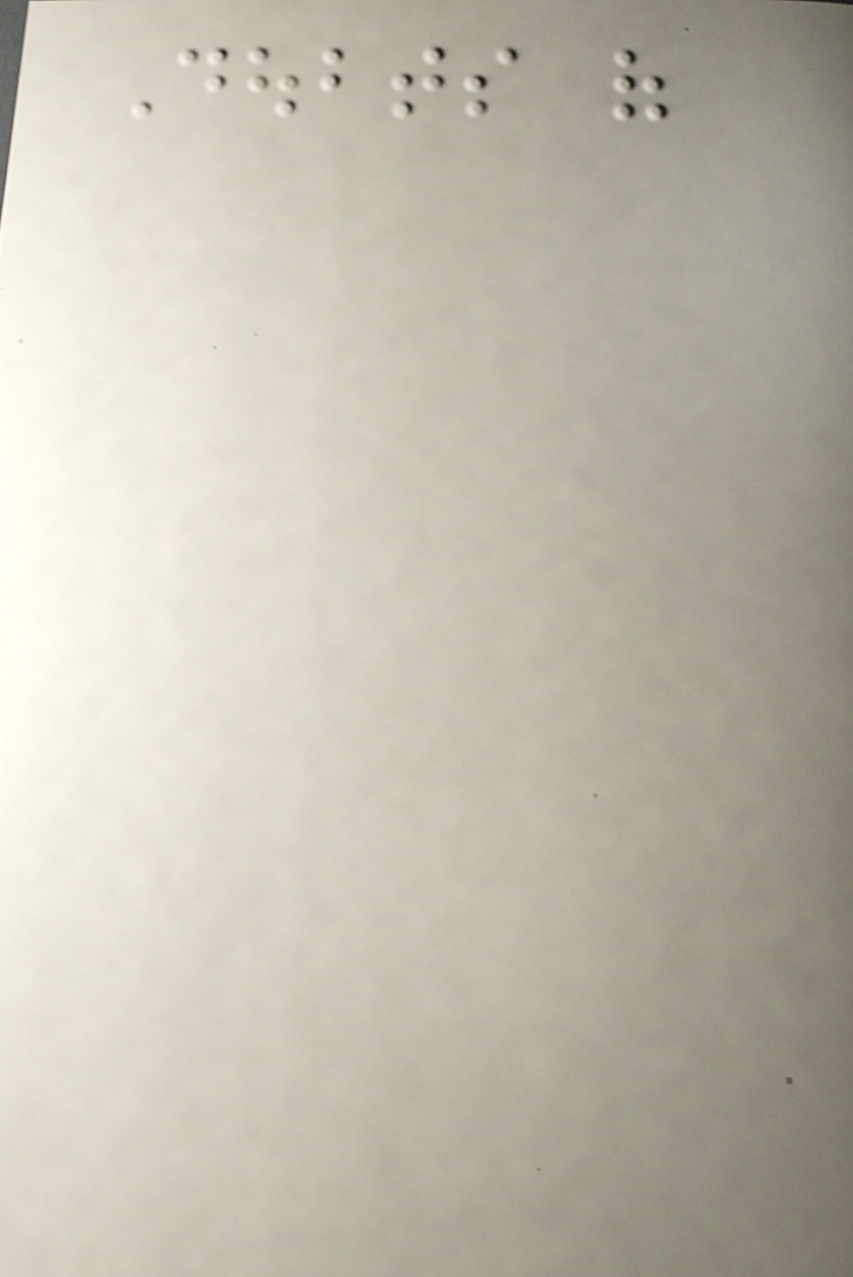Doubts of
